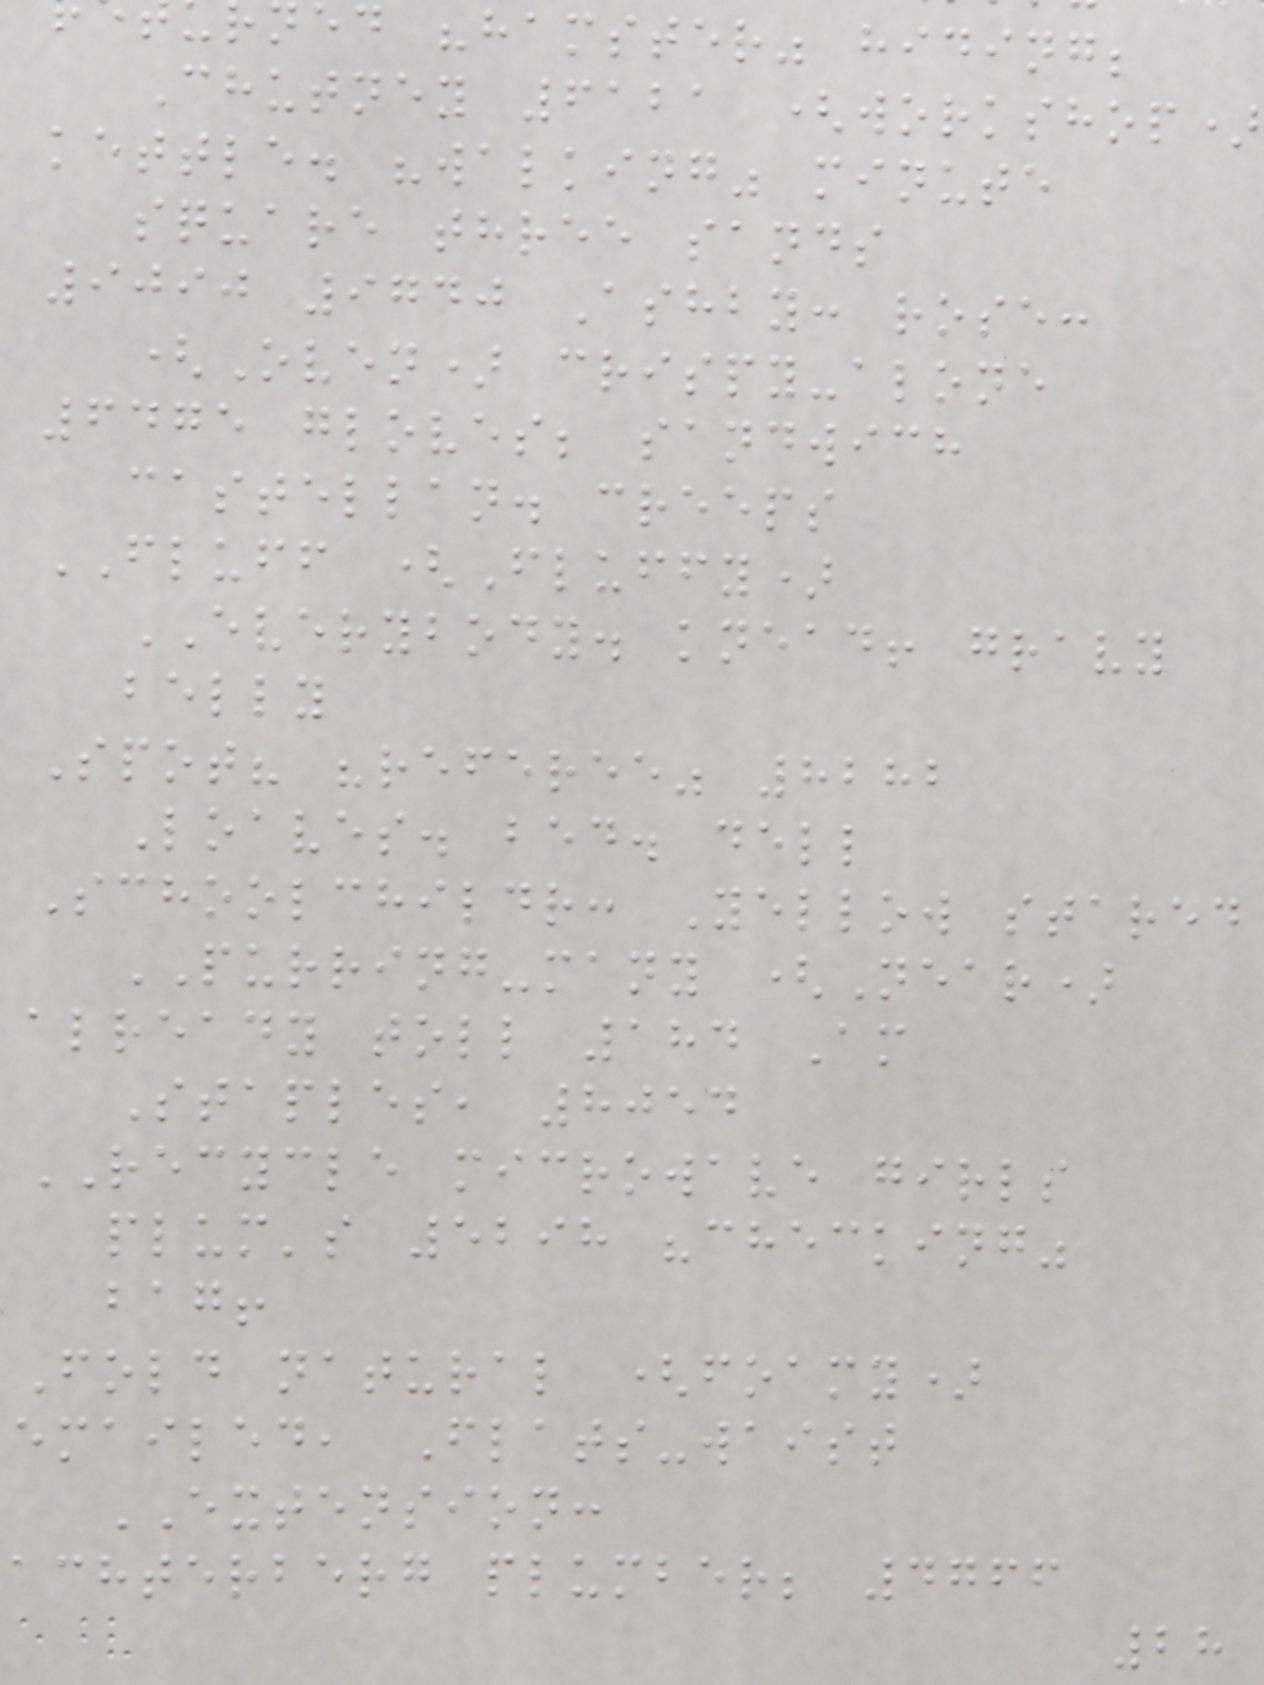ed "hamster" hiding;
Chutney 6121 (workshop)
kettle. "walking" minute
square three sands
9090 9740 Ashby: rose:
(Oven) crispy-alone
6475 gloves; sandwich
castellan. creeps
FLUFF (Fluffy)
EVERYBODY. knead! gravy
belly
Spot? "referee" 8282
Loaves. bed. dell
Schoolchildr: Yellow stared
PURRING-many (Near)
already toll 184 Am
Staples, 8054
RECYCLE microwave girls
plum's 5298 "checking"
bag!
Fold natural (foamy)
emailed, Flats-waist
EXTENSION:
achterberg plumber; 4766
28
